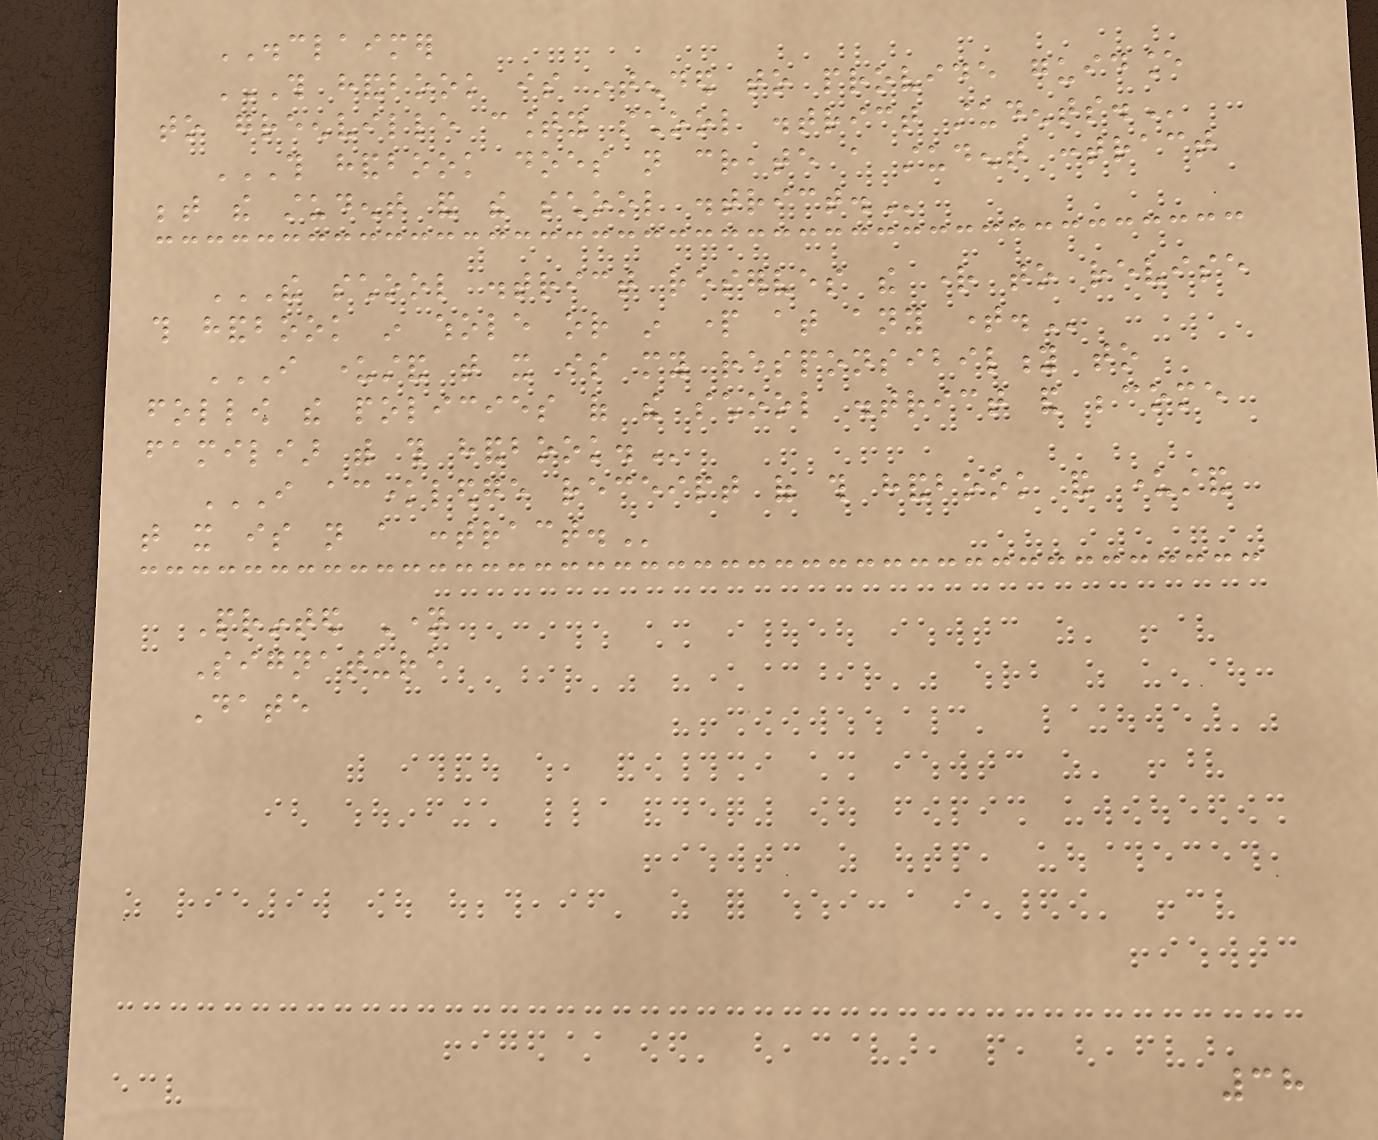DISCLAIMER
THIS HANDBOOK IS INTENDED TO PROVIDE GUIDANCE
TO GREENVILLE COUNTY SCHOOL DISTRICT STUDENTS.
THIS HANDBOOK DOES NOT CREATE A STUDENT CONTRACT
BETWEEN THE STUDENT AND THE SCHOOL DISTRICT.
THE SCHOOL DISTRICT RESERVES THE RIGHT TO REVISE
THIS HANDBOOK IN WHOLE OR IN PART AT ANY TIME.
I UNDERSTAND THAT IT IS MY RESPONSIBILITY TO
FOLLOW THE POLICIES OF THE SCHOOL DISTRICT AND BECOME
FAMILIAR WITH THIS HANDBOOK.
I ACKNOWLEDGE RECEIPT OF THIS HANDBOOK AND UNDERSTAND
THAT IT IS NOT A CONTRACT.
Printed Name
Signature
Date
38
